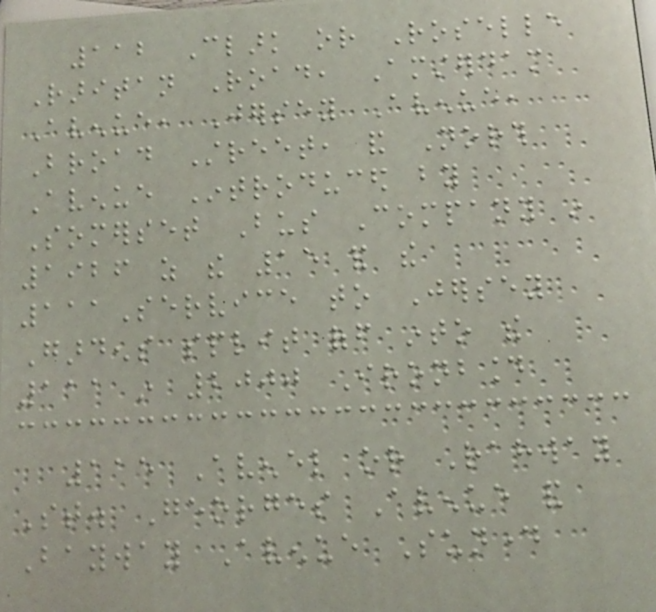112 Clark or Roselle
Raritan Road, Amsterdam
Avenue, Jersey Avenue,
Broad Street, and North
Avenue Introduced by
Somerset Bus Company in
1926 as the 15 and the
111Service to Jersey
Gardens split off into the
111 in 2000 Ironbound
115 Avenel or Rahway
St. Georges Avenue and
Bayway Avenue Sunday
